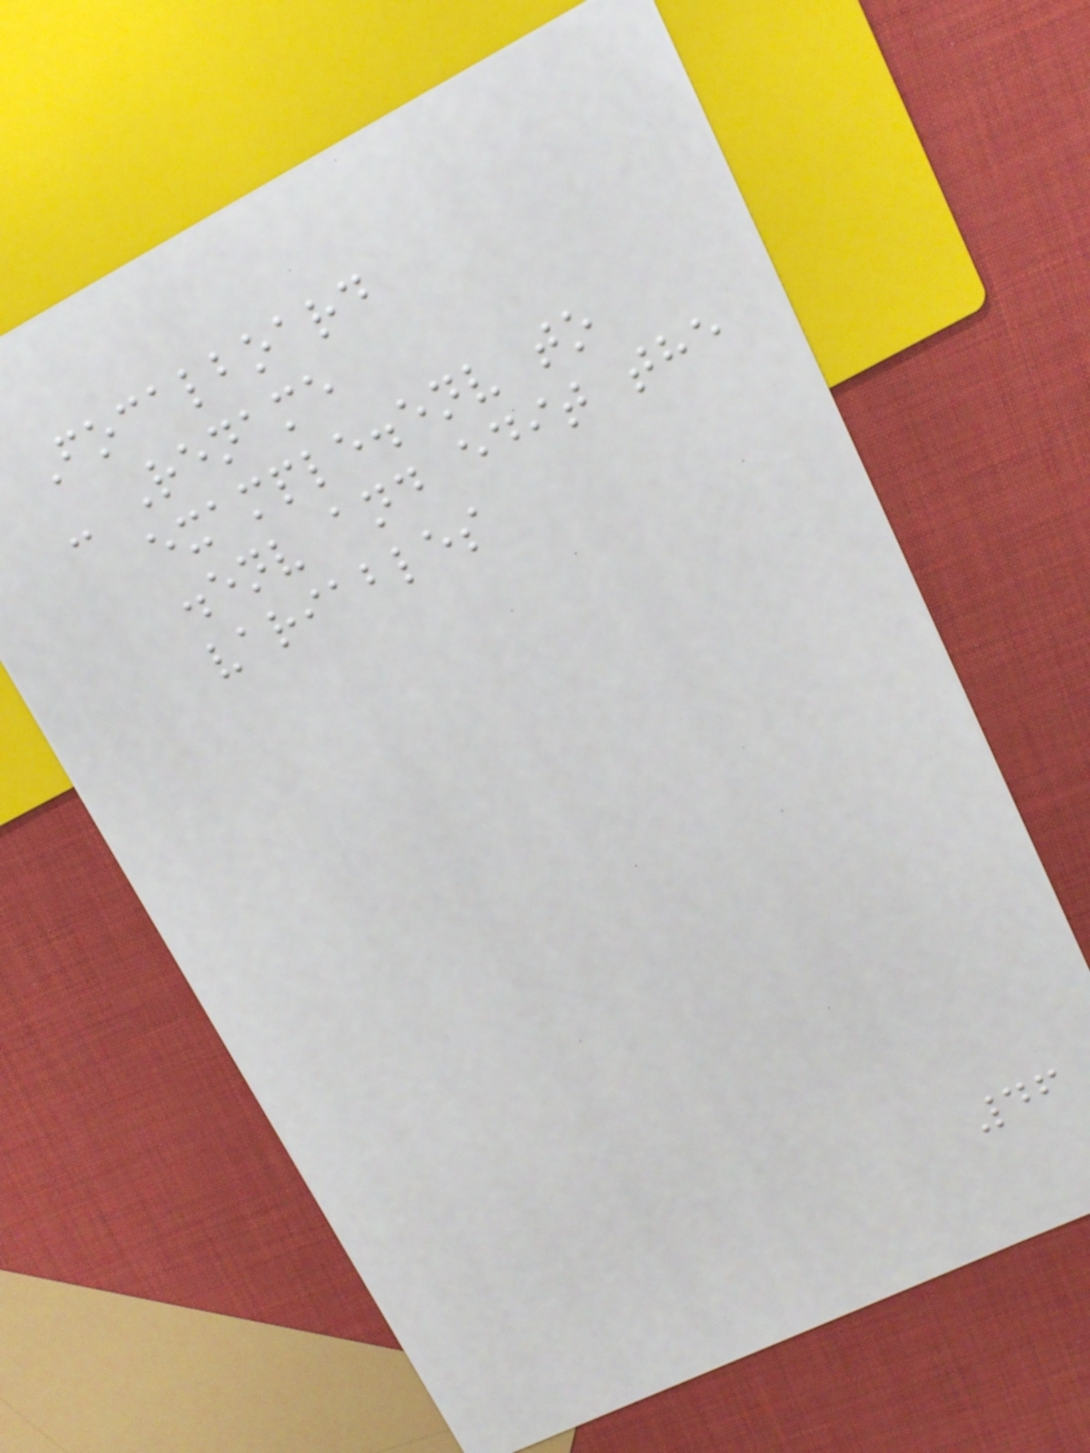Focalboard
- Rename
example.env to
.env and edit the
variables
46
